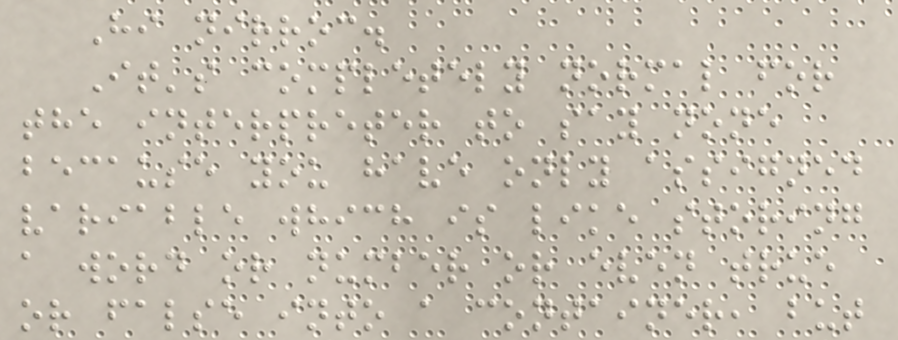Hi nirroc.
It's completely normal for
the interpreter to say none
because you have only assigned
variable which is like storing
a word or number or even true
or false into a container, but
